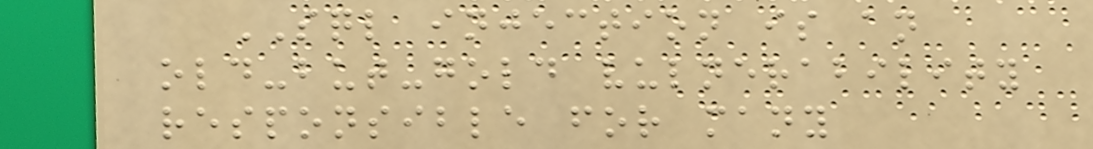SQL injection is an
old-but-gold vulnerability
responsible for many
